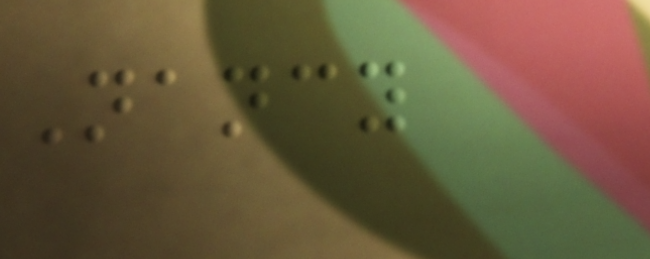Nancy
